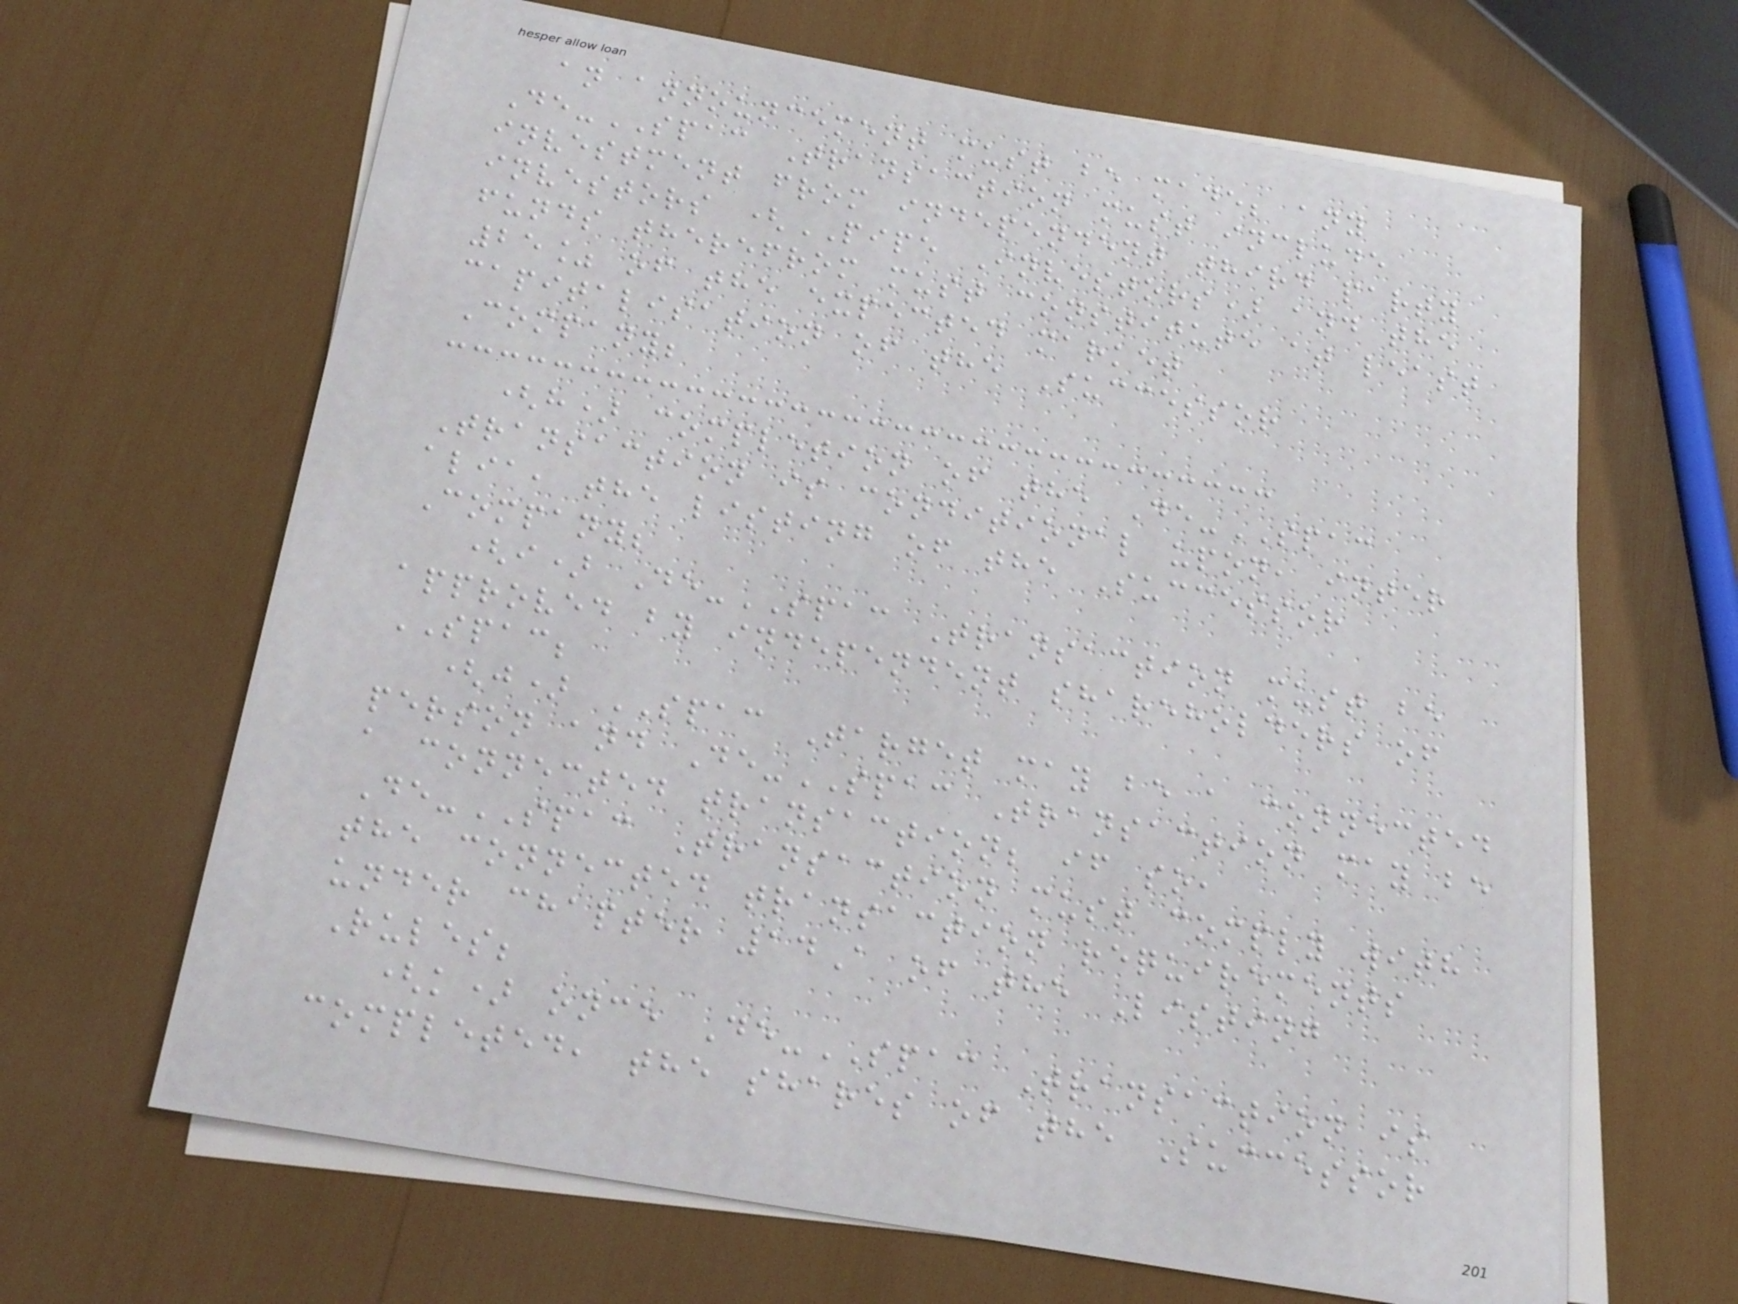an announcement must be made; any
De-SPAC Transaction must include
investment from independent third party
investors (PIPE Investors) and the
funds therefrom must constitute at least
25% of the expected market
capitalisation of the Successor
Company;
(h) completion of the De-SPAC
Transaction is conditional upon, inter
alia, the listing of the Successor
Company;
(i) De-SPAC Transaction must be
approved by independent shareholders of
SPAC;
(j) SPAC Target may be a connected
person and De-SPAC Transaction may be
a connected transaction; if so,
De-SPAC Transaction must comply with
the connected transaction requirements
under chapter 14A of the Listing
Rules;
(k) once De-SPAC Transaction is
completed, the shares of the Successor
